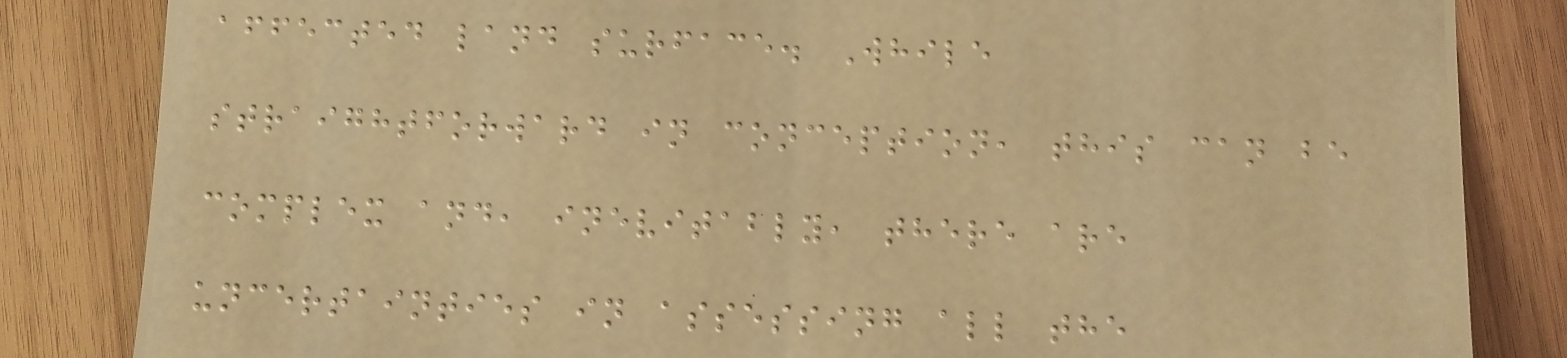affected land surface. While
straightforward in conception, this can be
complex and, inevitably, there are
uncertainties in assessing all the
